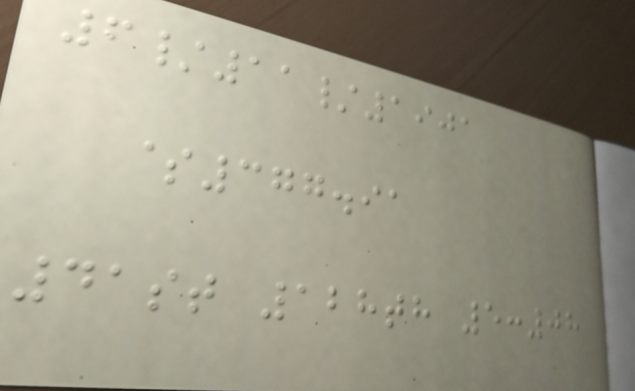6/11/1901
$377.91
41st 128th 5:08
